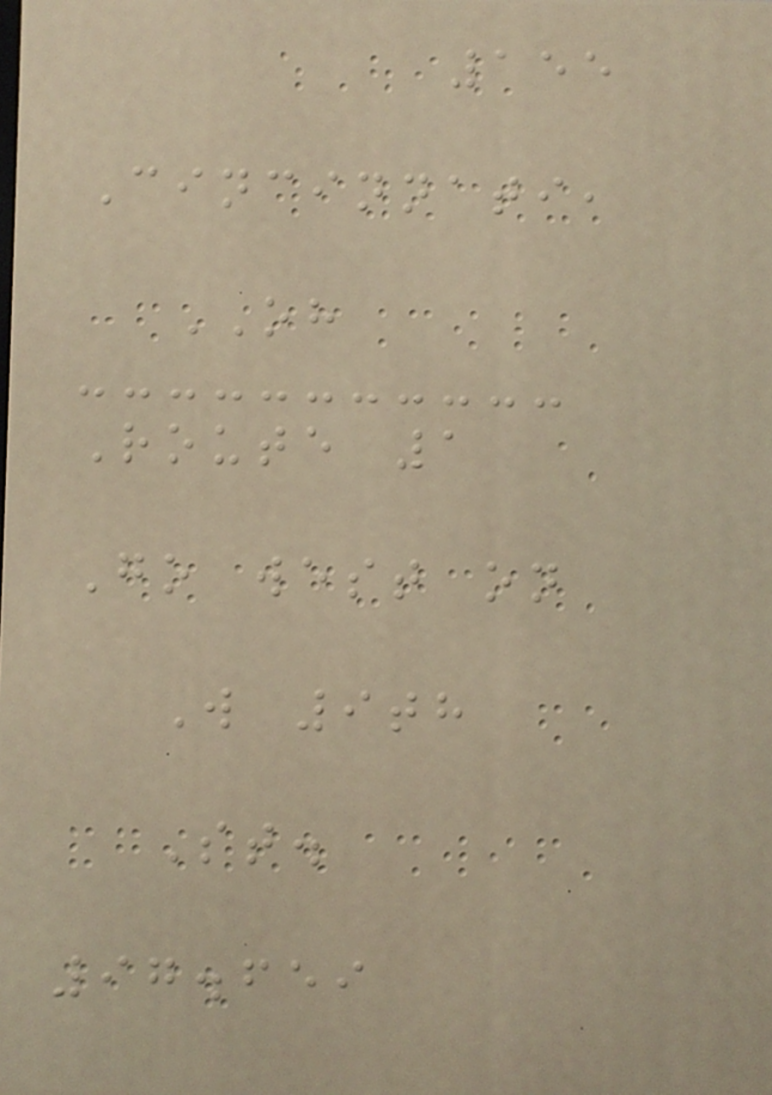155
Cincinnati,
OH
Route 1
Go west on
W 9th
St.
97.659
